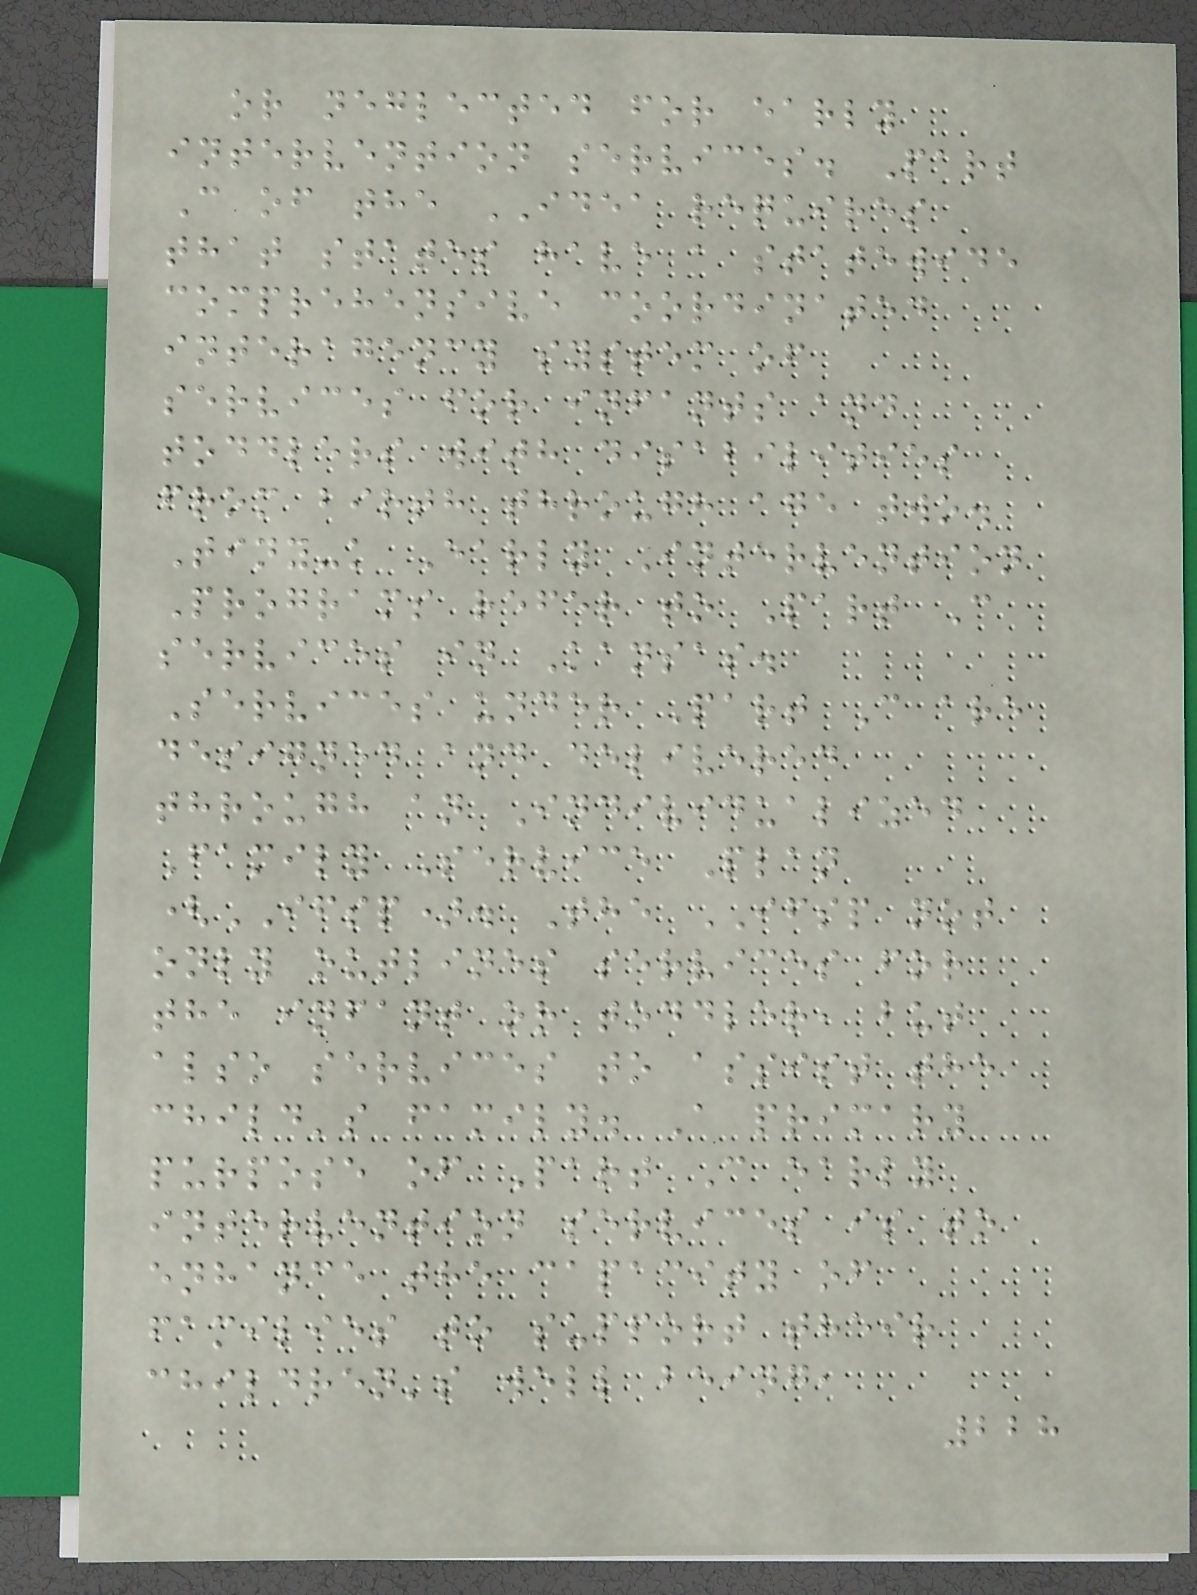or neglected for early
intervention services. Part
C of the IDEA requires
that states have a statewide
comprehensive coordinated
interagency system of
services for infants and
toddlers with disabilities
from birth through age two.
Tiny-k Early Intervention
Programs refer to Part C
services in Kansas.
Services under Part C are
designed and delivered
through an Individualized
Family Service Plan
(IFSP). The IFSP not
only outlines services for
the infant or toddler, but
also services to assist the
child's family. A primary
purpose of Part C early
intervention services is to
enhance the capacity of
families to support their
children's well being,
228
